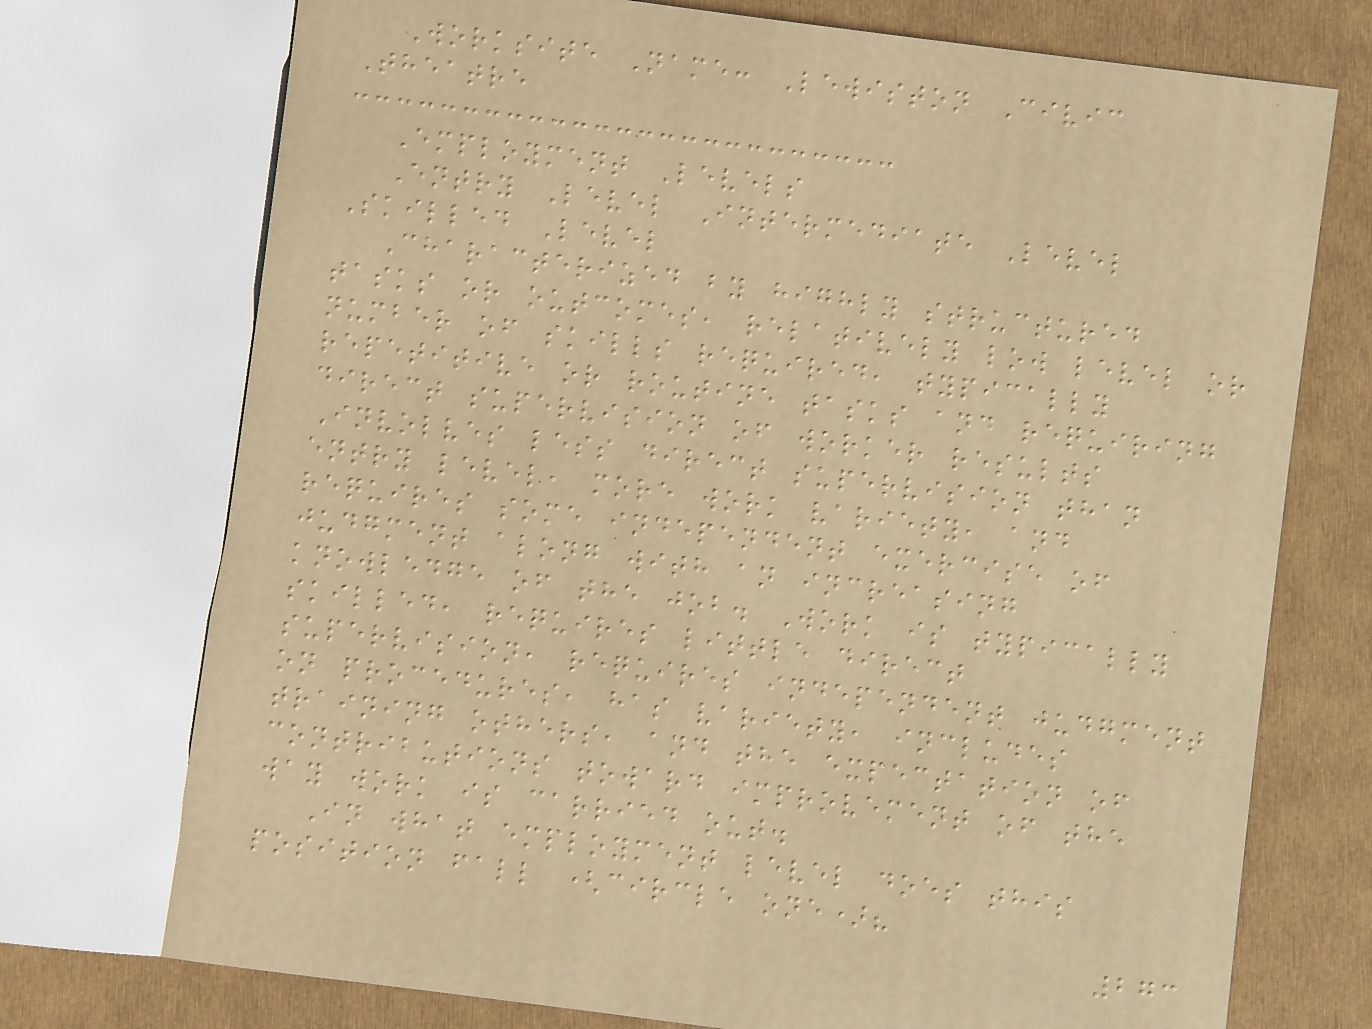Worksite Name: Lewiston Civic
Theatre
Employment Levels
Entry Level Intermediate Level
Skilled Level
Characterized by highly structured
tasks or outcomes, relatively low level or
number of skills required, typically
repetitive or routine tasks and requiring
direct supervision of worker results
Involves less direct supervision than
entry level, more work variety, and
requires some independent exercise of
judgment along with an increasing
knowledge of the job. Work is typically
skilled, requires little direct
supervision, requires independent judgment
on procedures, has variety, includes
training others, and the expectation of
contributions toward improvement of the
way work is carried out.
In what employment level does this
position fall (circle one)?
273
